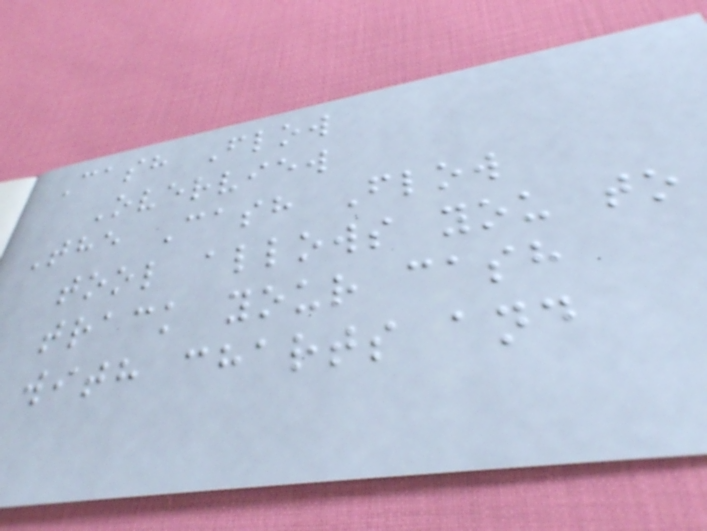Cash Flow
Overview
The Cash Flow
tool allows you to
track your cash
with charts and
